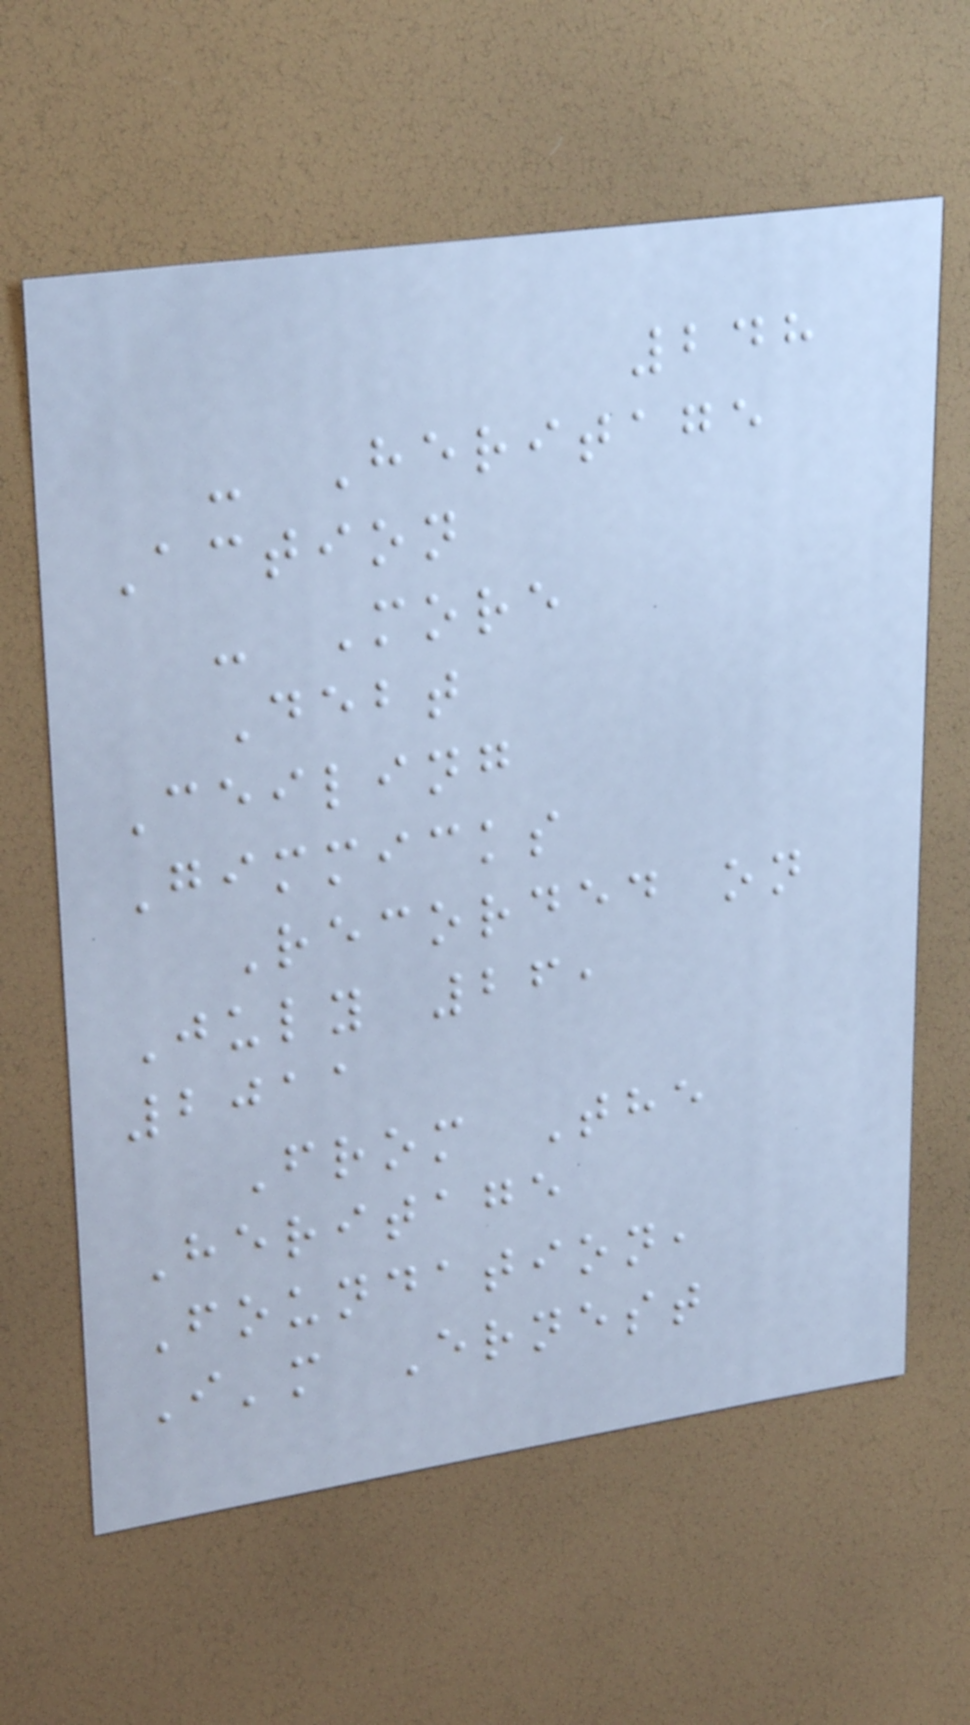248
- Heritage
Action
- More
Debt
Ceiling
Gimmicks
Recorded on
July 26,
2011
From The
Heritage
Foundation,
I'm Ernest
